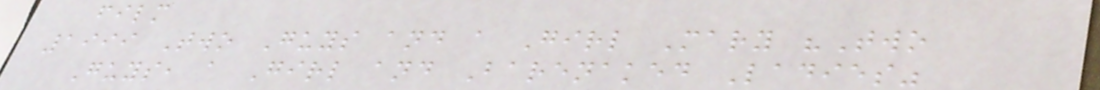film
1999 Two Guys and a Girl Mary "Two
Guys, a Girl and Barenaked Ladies"
